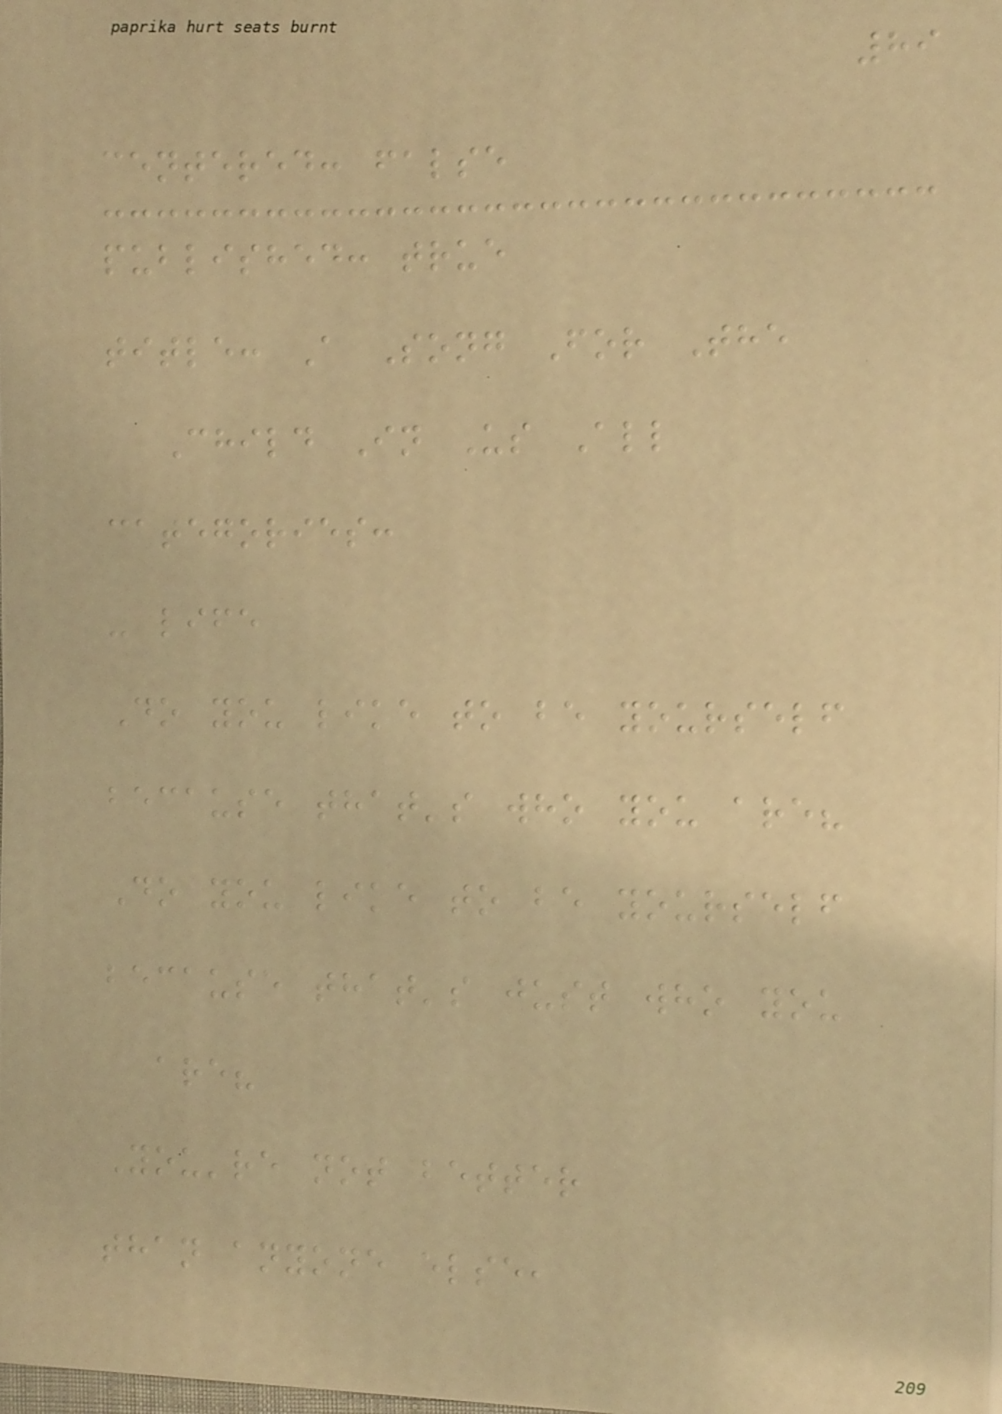89
centered: false
published: true
title: A Song For The
Child In Us All
categories:
- life
Do you like to be yourself
because that's who you are?
Do you like to be yourself
because that's just who you
are?
You're not better
than anyone else,
